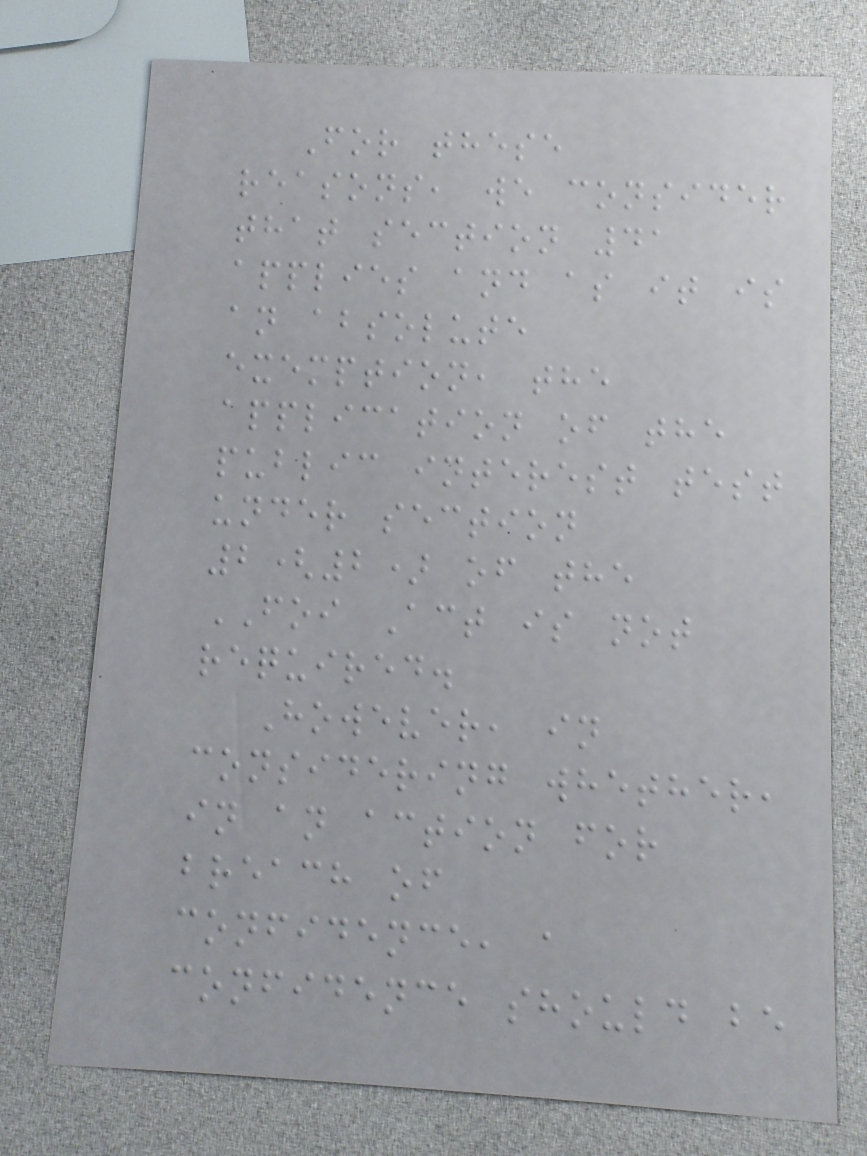For these
reasons, we consider
that section 41
applies and as it is
an absolute
exemption, the
application of the
public interest test
under section
2(2) of the
FOI Act is not
required.
However, in
considering whether,
in an action for
breach of
confidence, a
confidence should be
